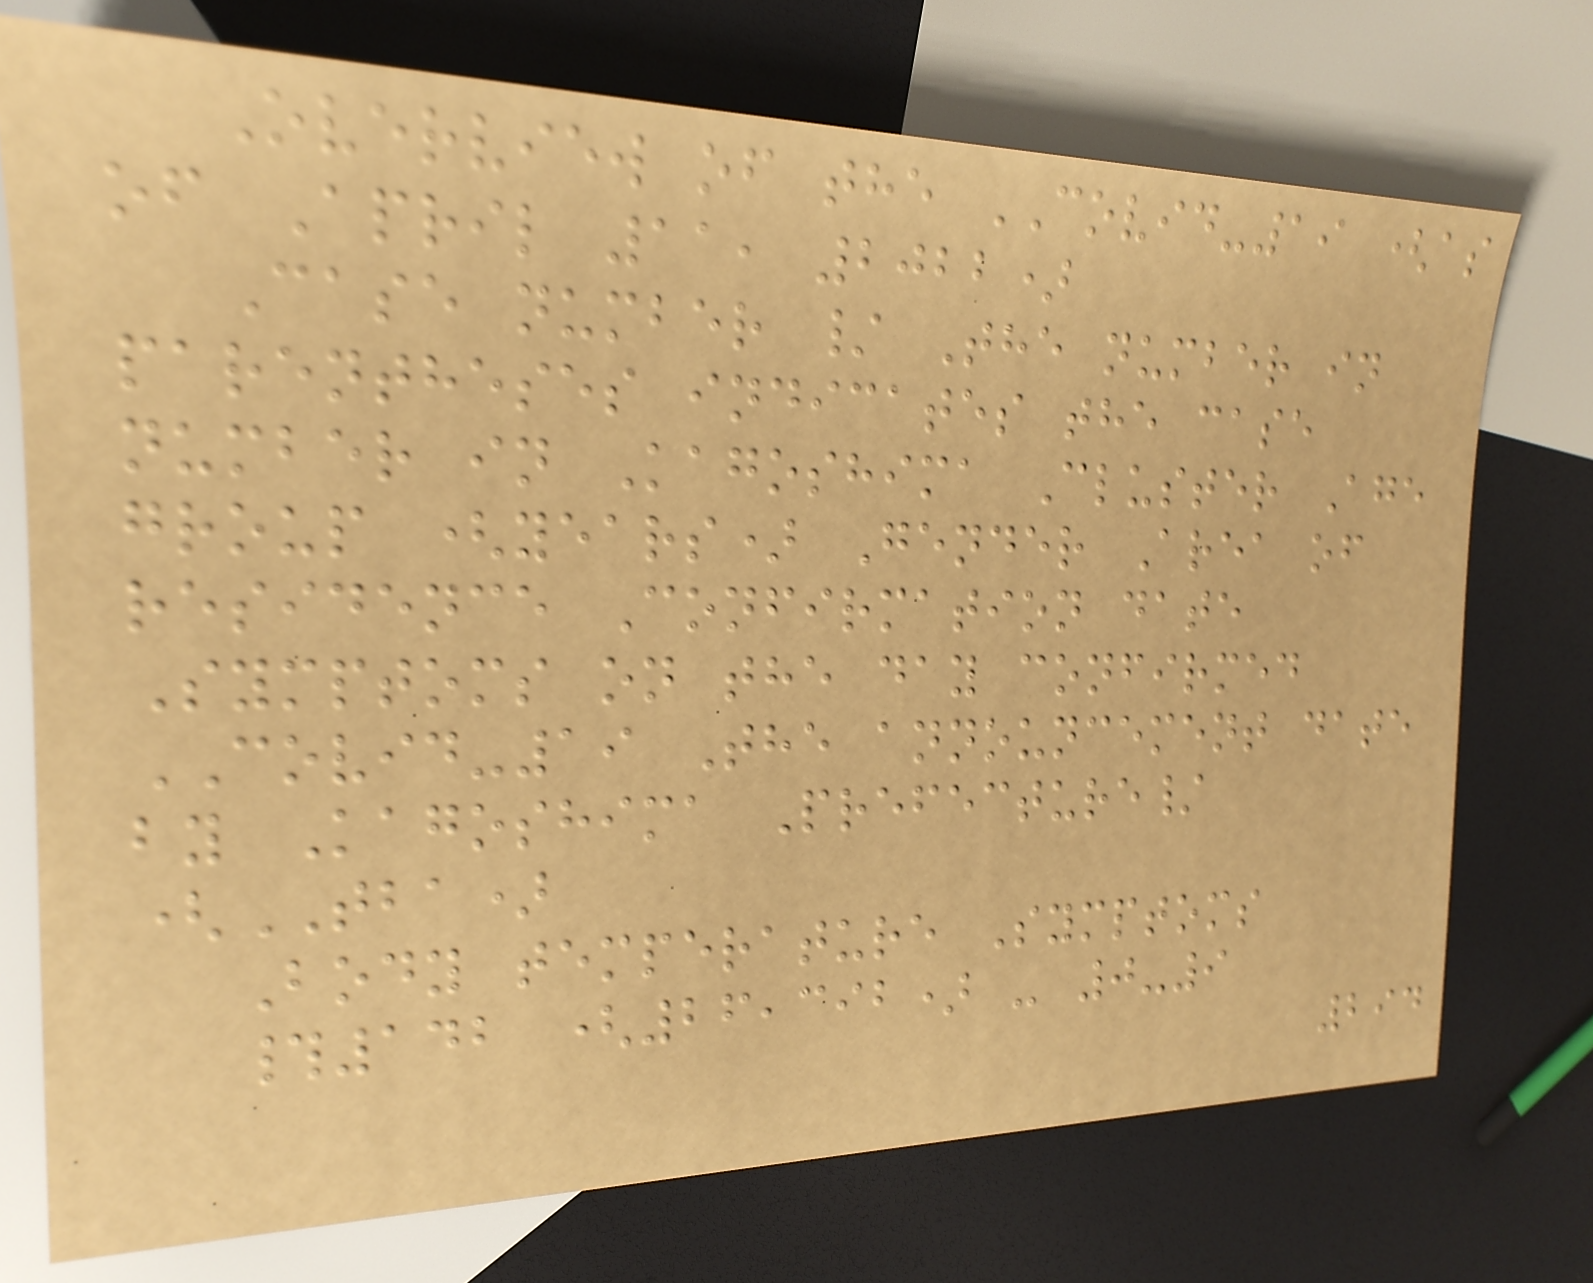Overview of the COVID-19 (as
of April 11, 2022)
Case number / The number in
parentheses indicates the case
number in Kagoshima Cluster Age
group (years) Gender Area of
residence Confirmation date
Symptoms on the day confirmed
COVID-19 The announcement date
by Kagoshima Prefecture/
(TBA)
Body temperature Symptoms
#142 (26,392) - 0-9
294
